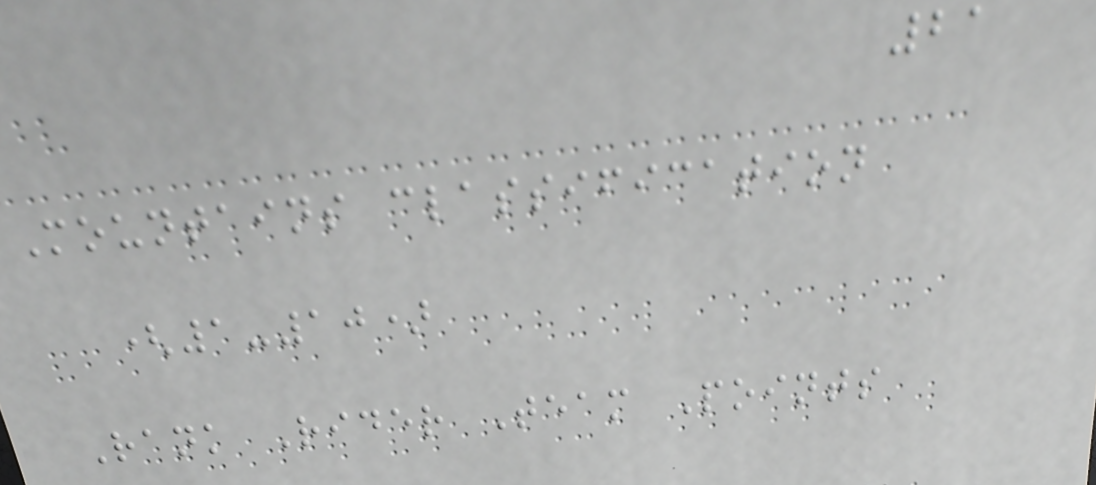21
Mountains classification
(1-10)
Rank Rider Team Points
